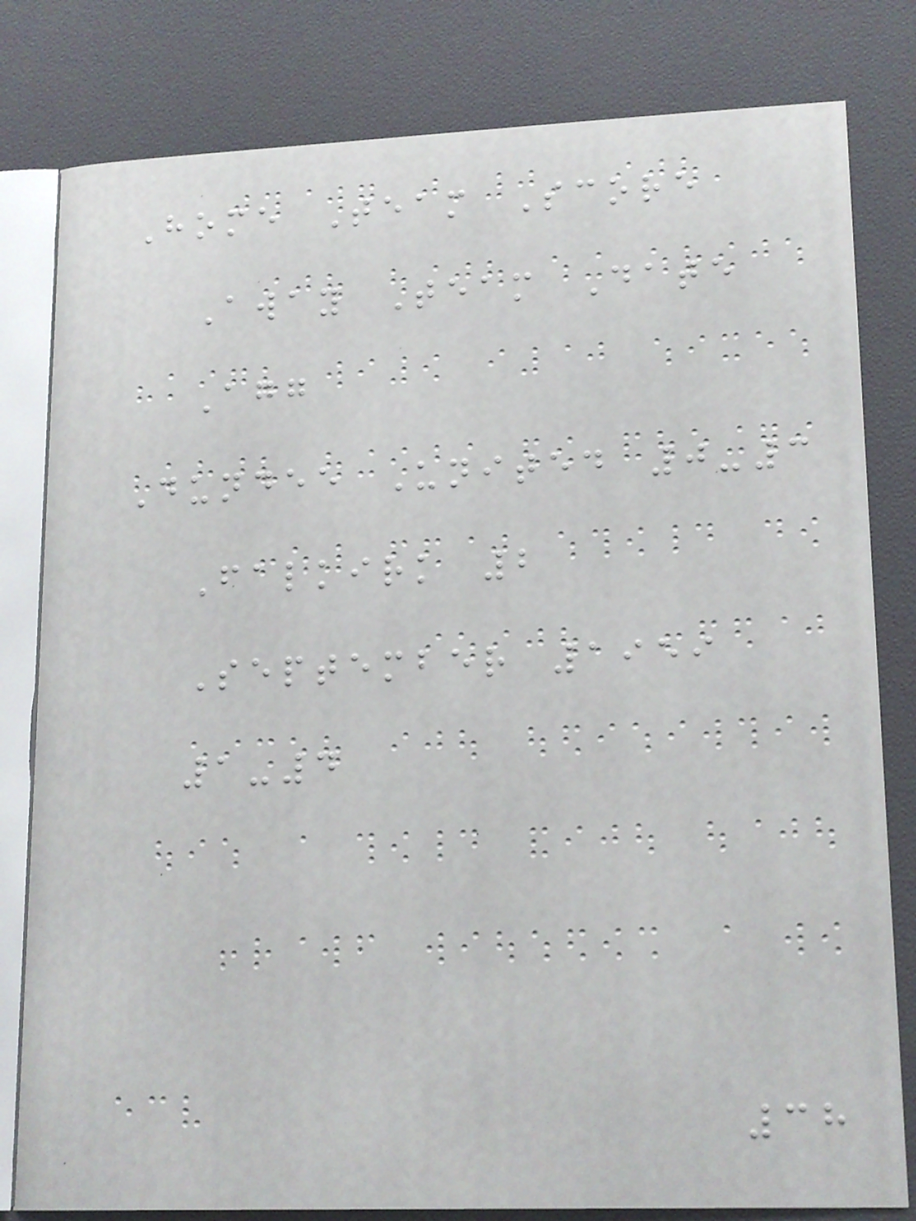Home Team Score
Away Team Date
Agg
Dundee United 0-3
Falkirk 2
September 1959
1-4
38
